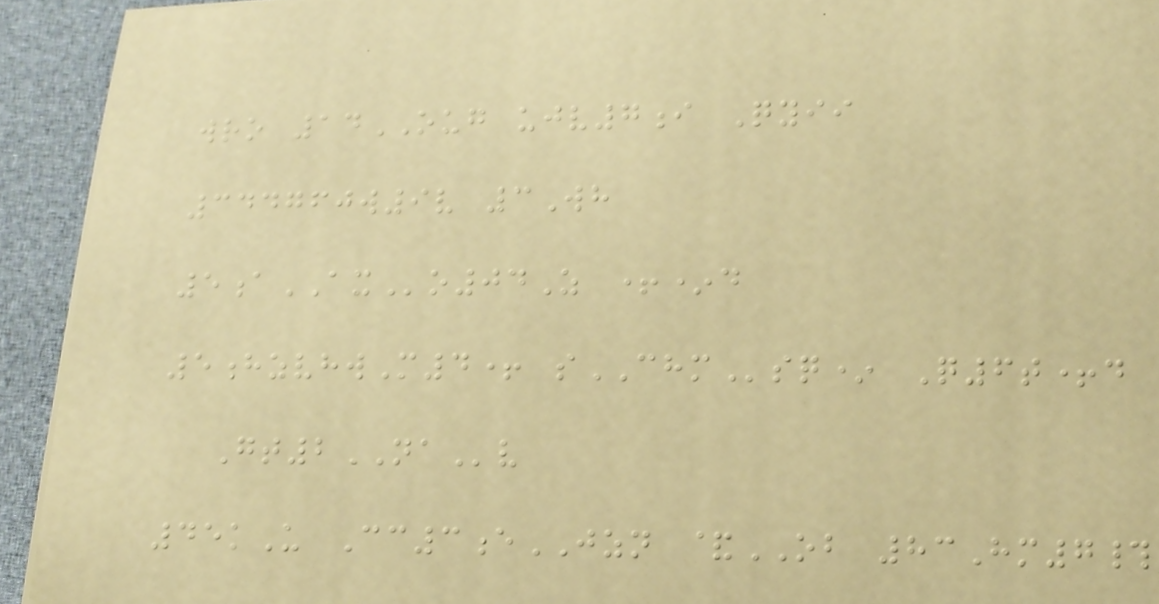wro 14OUG ujv7i Qyii
344760w9v 3Wh
5aAXo04Z +*d
5hzvhwM4+ sCHMsq* Q6t+d
Gt2NAv
45kU Cc3eJZN &OB 83Hm7#
